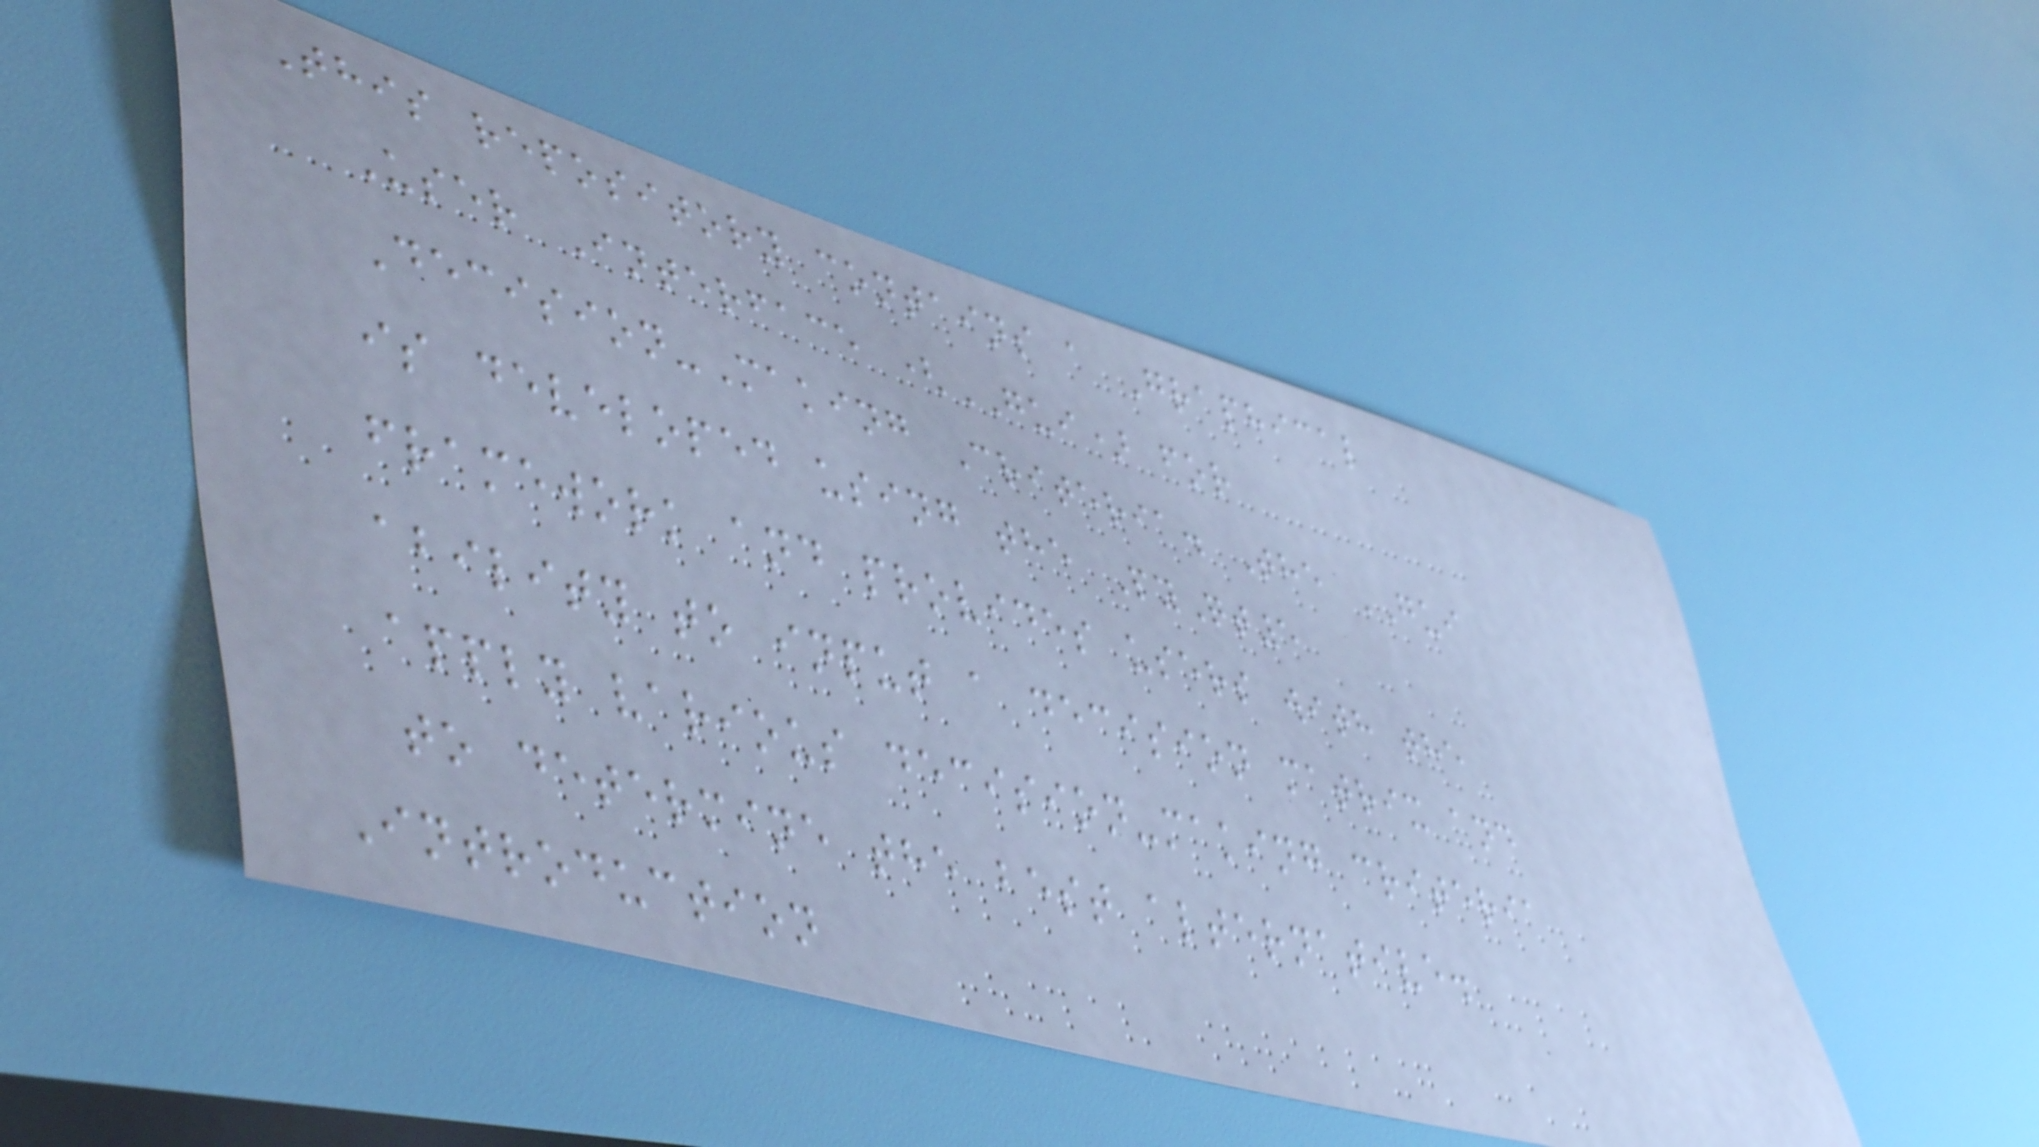This repository contains a Graphical
User Interface (GUI) for
Decision-Making Criteria. The GUI
is developed using the PyQt5
framework and provides users with the
ability to input a decision matrix and
apply various decision-making criteria
to determine the best alternative.
Introduction
